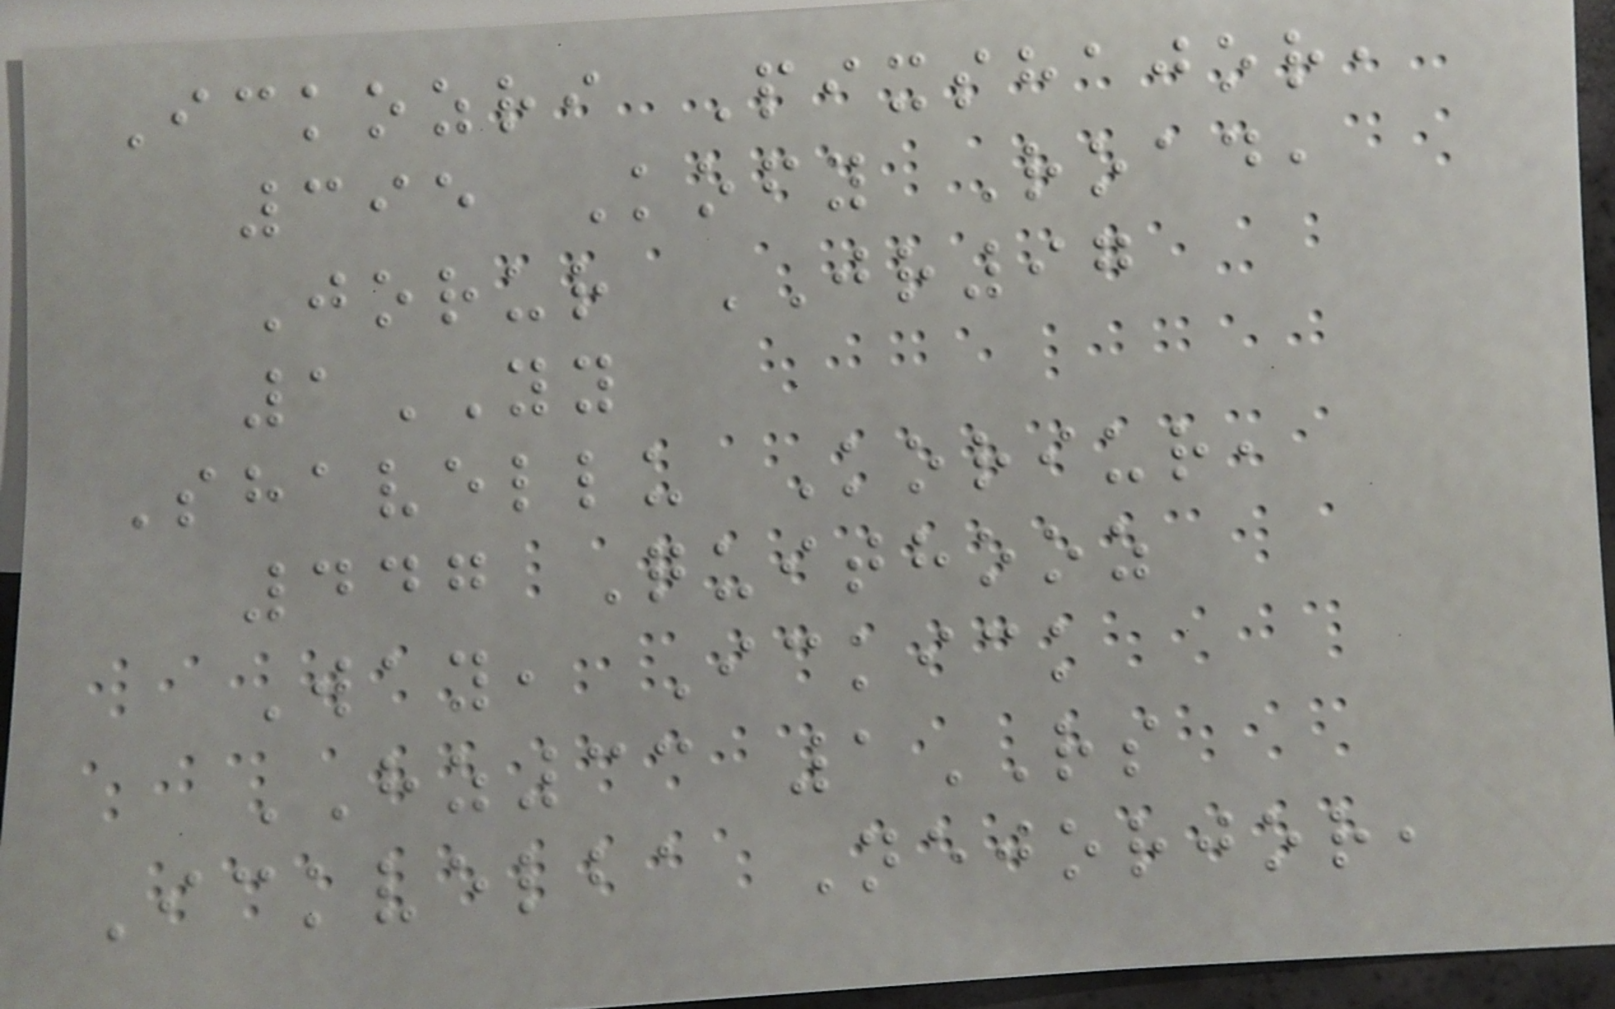Ickozri Pixshajor,
395 Kofy Road,
Jorur JR97
1YY
Shavellu Koriur,
447 Quithooz
Way, Ickick
HZ33 1RS
Ickvelba Nejorjor,
